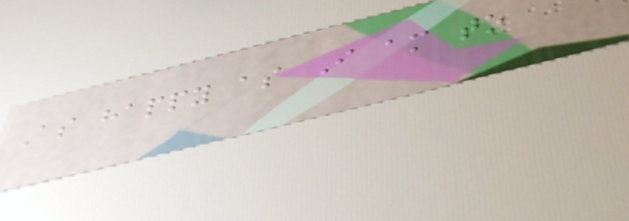As happy as I am to
